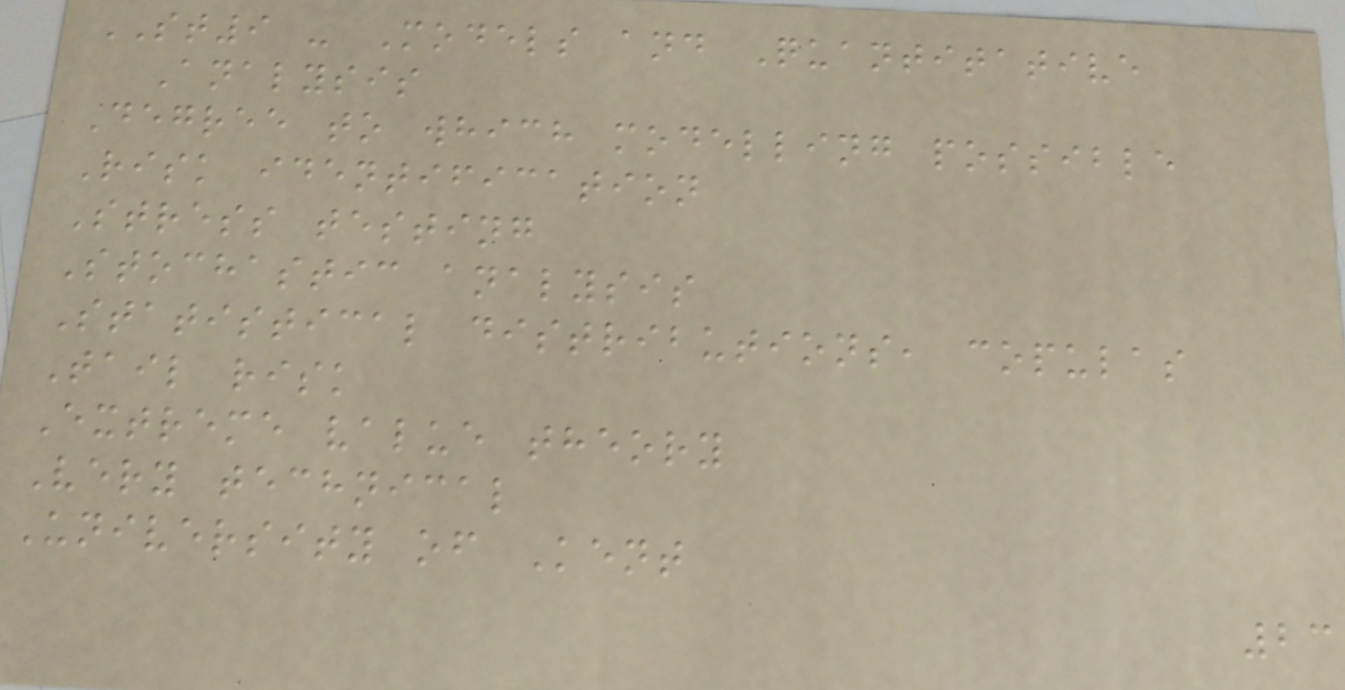ST9 - Models and Quantitative
Analysis
Degree to which modelling possible
Risk identification
Stress testing
Stochastic analysis
Statistical distributions, copulas
Tail risk
Extreme value theory
Very technical
University of Kent
23
